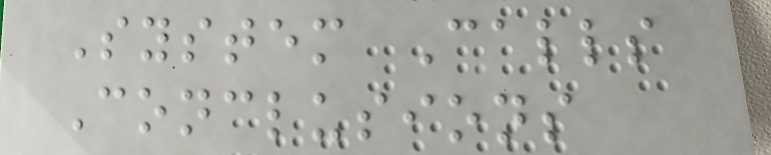System Calls
Conclusions
